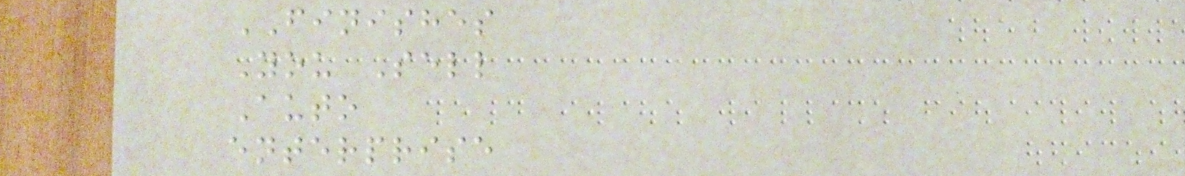FINISHES
You Sell
Auto
enterprise
